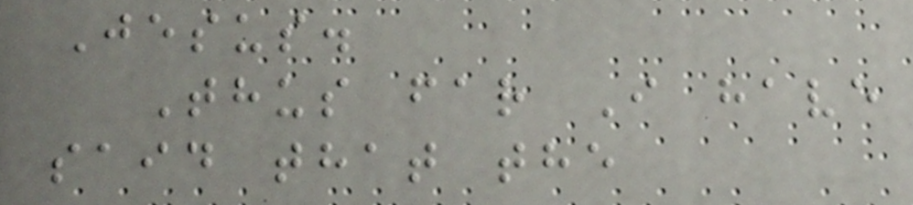Jesus.
Thus far I have
said that the
